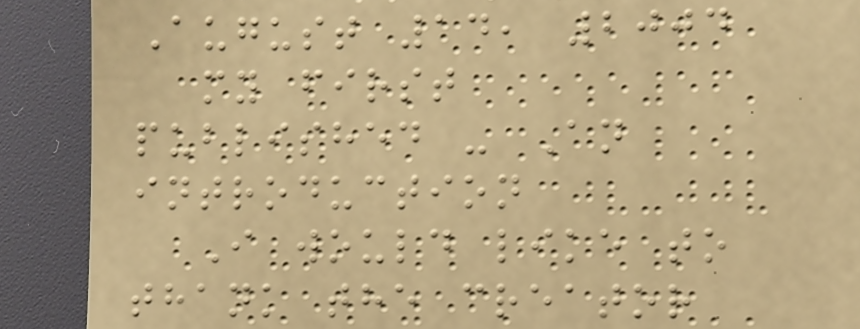August 14, 2004
my first
published - An
introduction
I would like to
thank the creator
